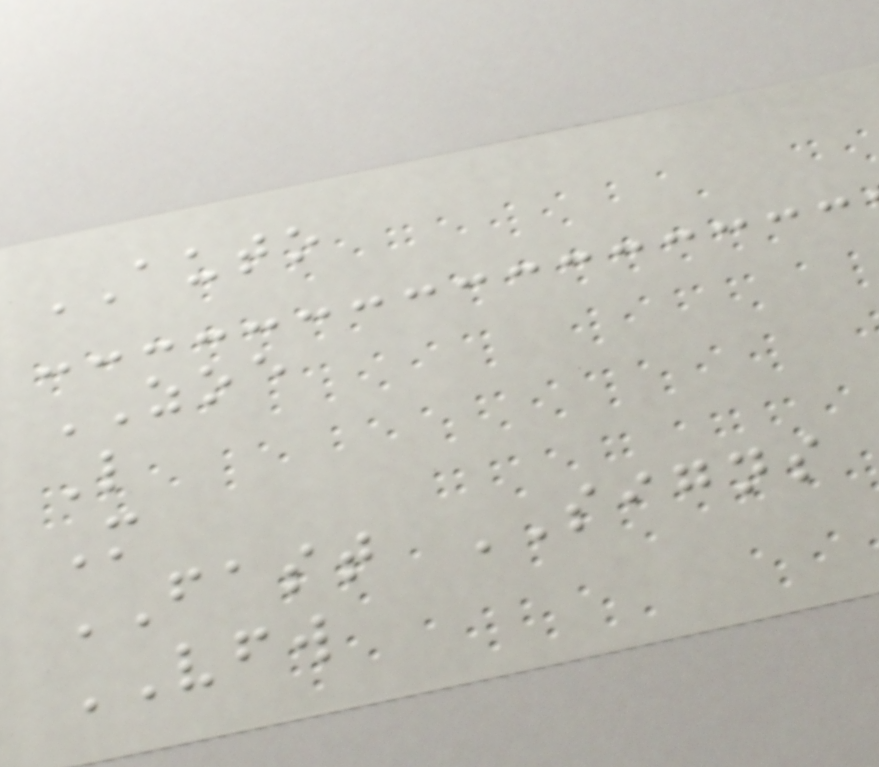AUTO
ZOE
L
M
FAST SIGNS
VFW
